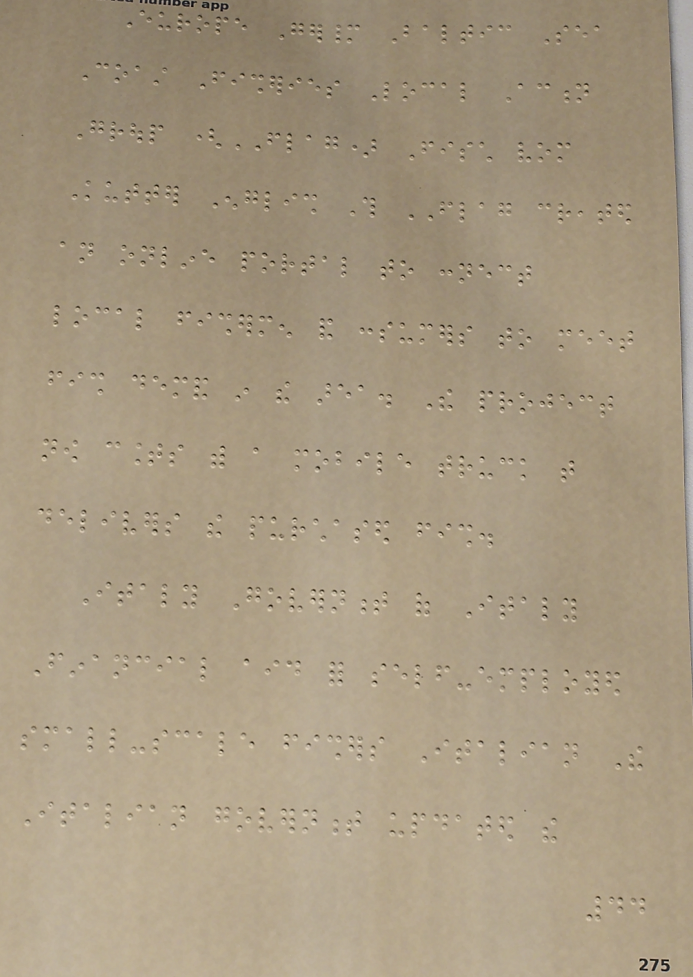Europe Germany Baltic Sea
Coast Fisheries Local Action
Group (FLAG) Fisch vom
Kutter English This FLAG created
an online portal to connect
local fishermen and consumers to meet
fish demand in the area. The project
now counts with a mobile truck that
delivers the purchased fish.
Italy Government of Italy
Financial aid for self-employed
small-scale fishers Italian The
Italian government updated the
44
